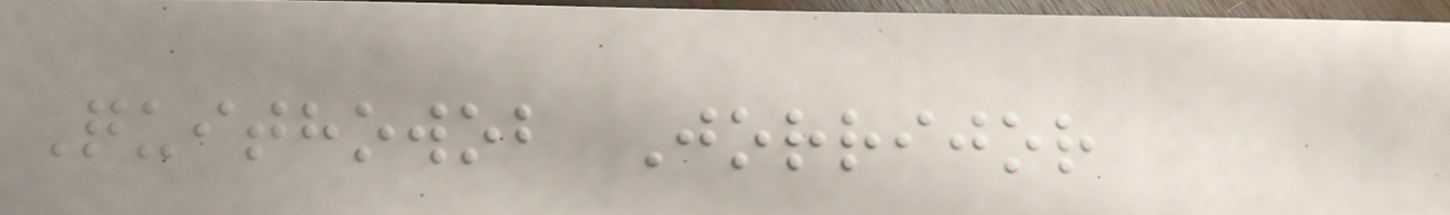Quithowob Jorrijor
